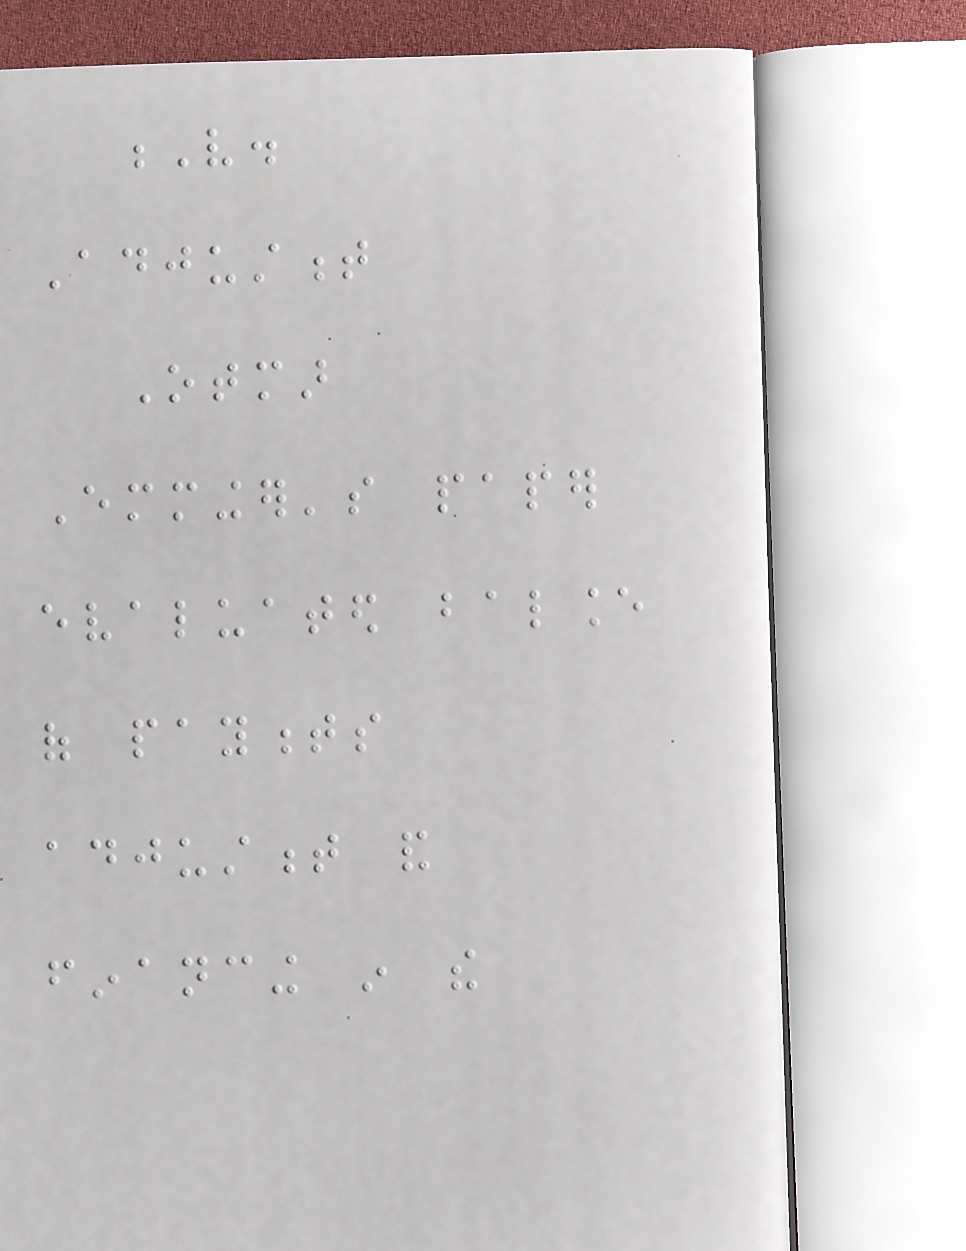V.
Adjustment
Otmar
Emminger's paper
evaluated balance
of payments
adjustment and
financing in the
